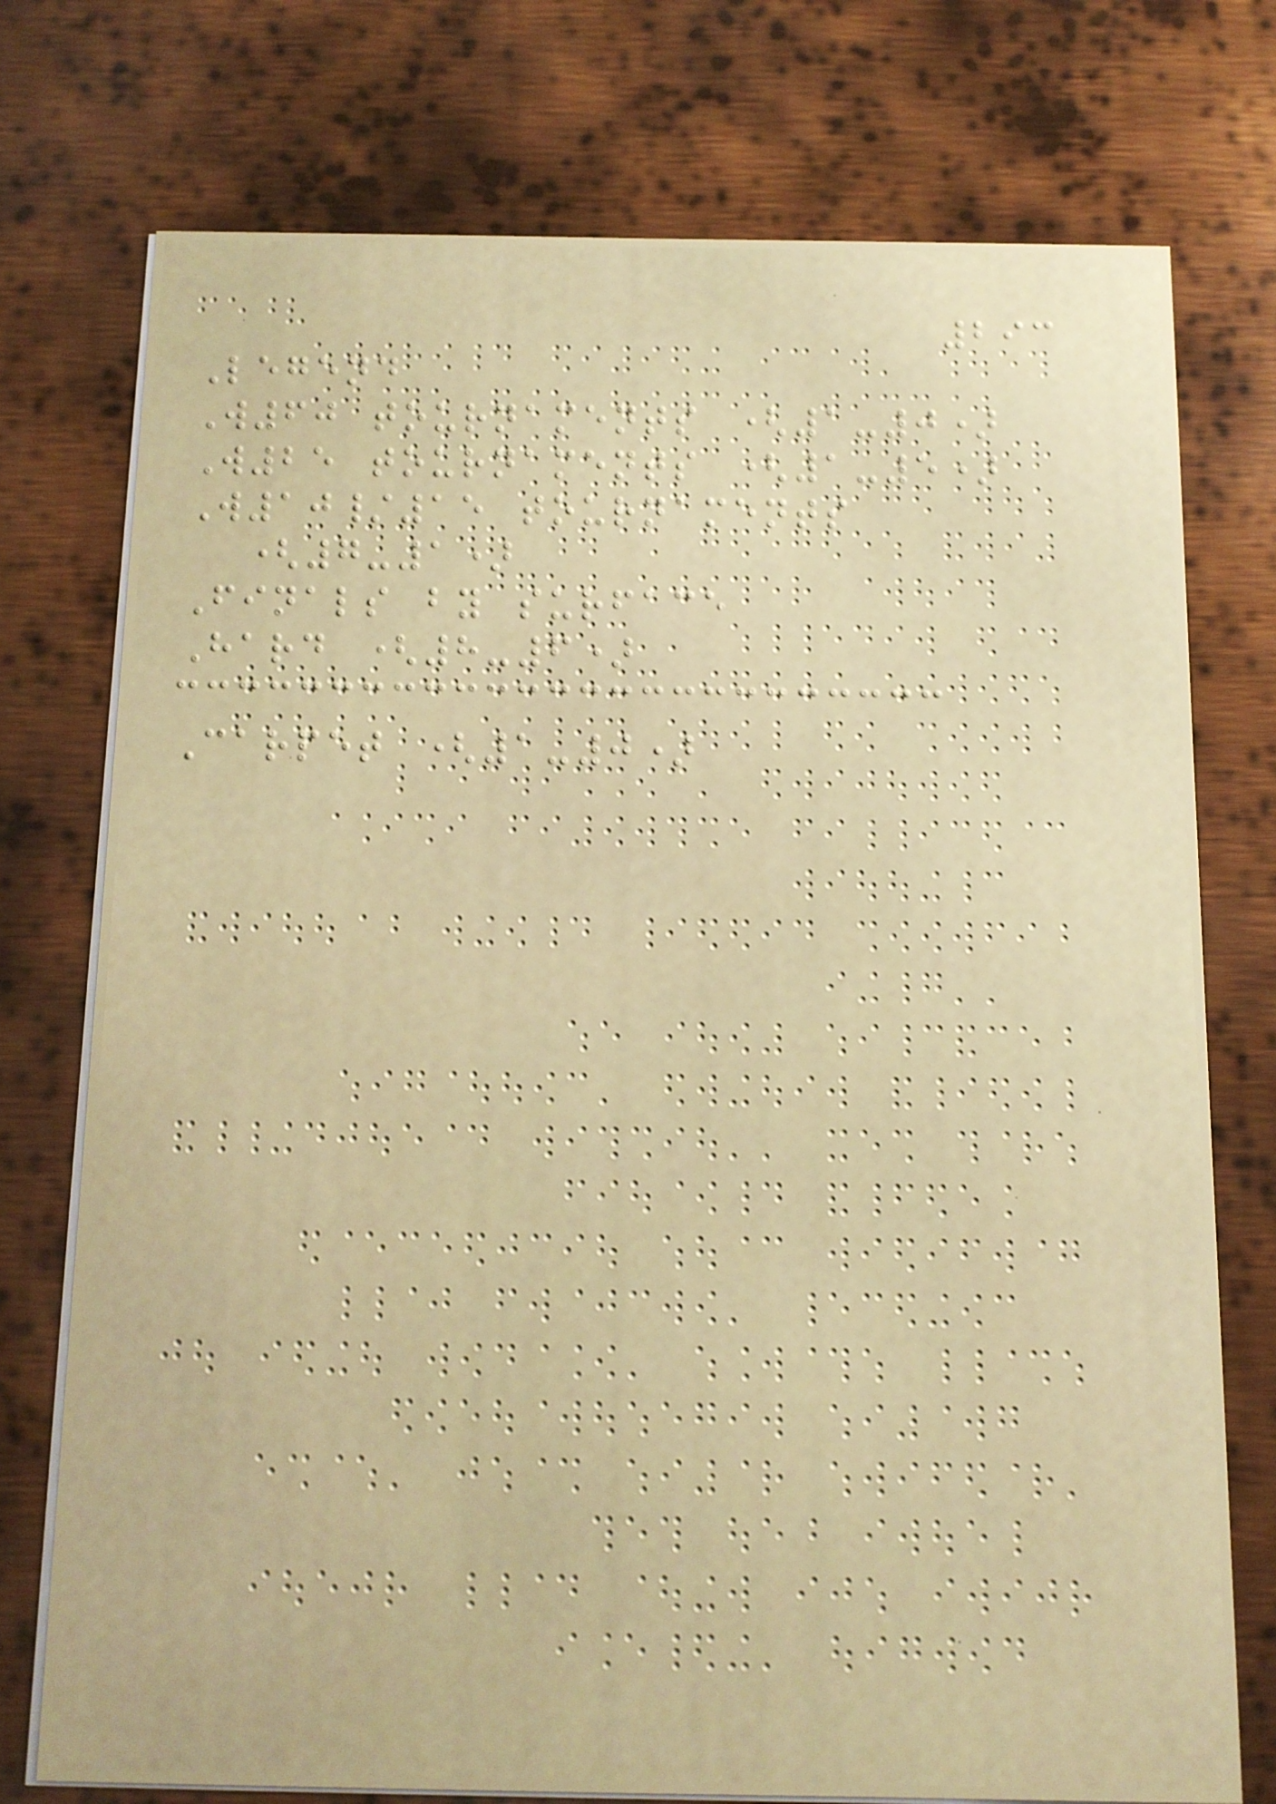293
Legend
W60 tournaments (1-0)
W25 tournaments (1-5)
W10/15 tournaments
(7-1)
Finals by surface
Hard (8-6)
Carpet (1-0)
